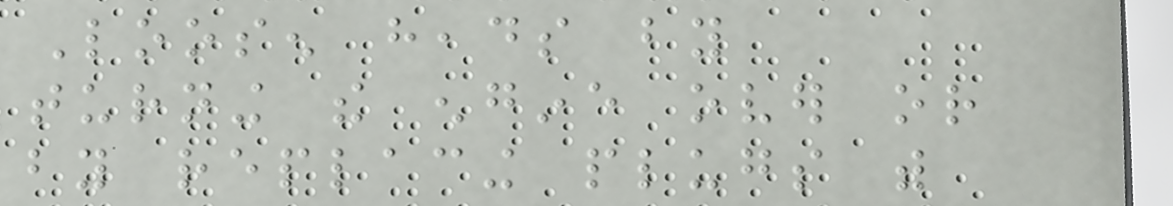Loosen heads by
turning the engine over or
by replacing plugs with
